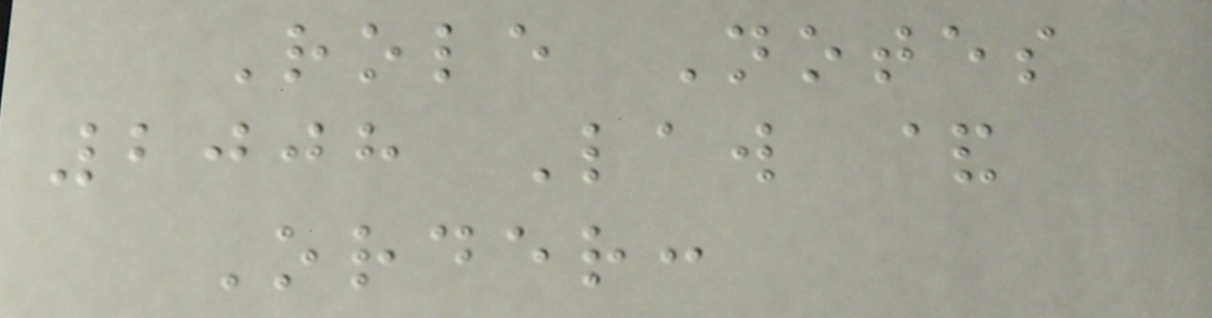Role Notes
2008 Law &
Order:
